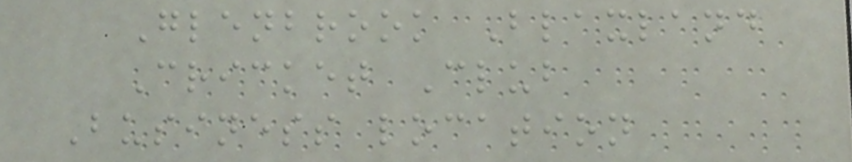Glenbrook Blaxland
Cricket Club
Business location
